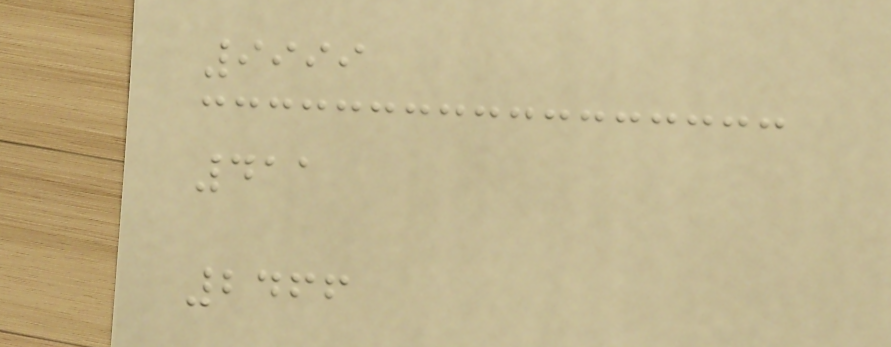9999
411
2466
